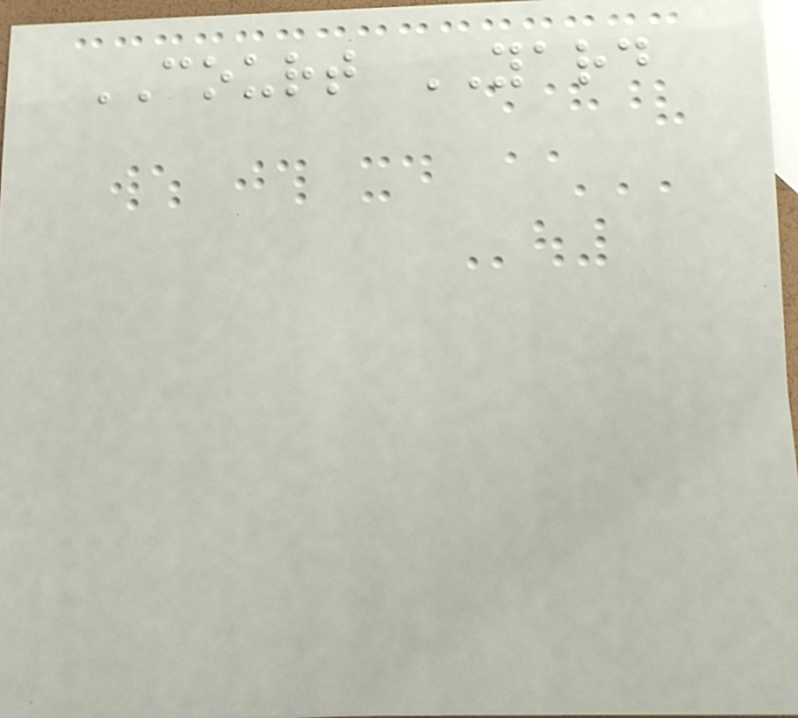COURT YARD
